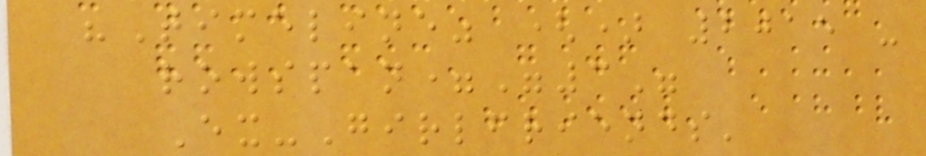"Timeline" () 2015 -
rowspan="3"
Ex-Girlfriends'
